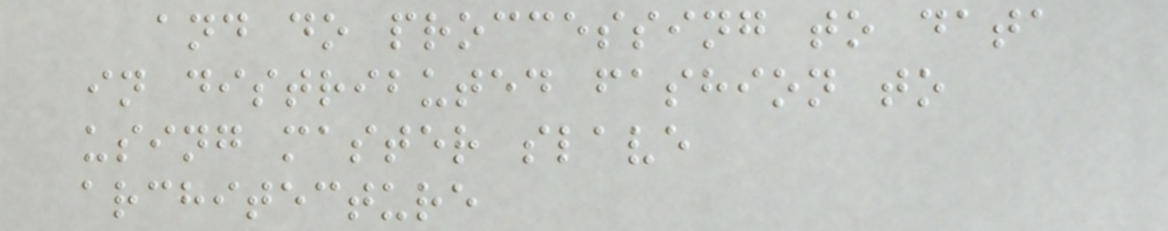and do proccessing to data
in distributed fashion to
using master slave
architecture
